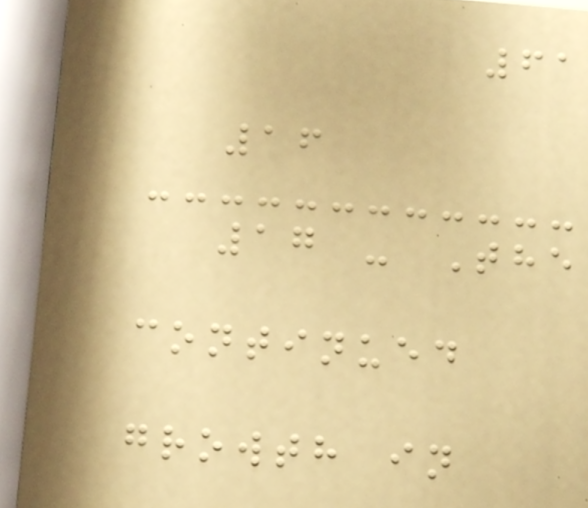61
16
17 - The
continued
growth in
